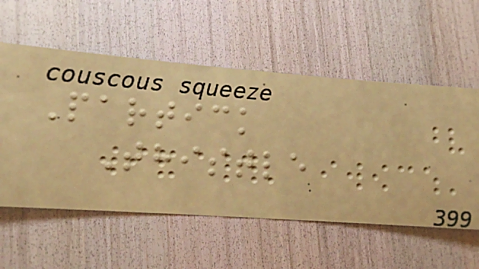Partick
Thistle
